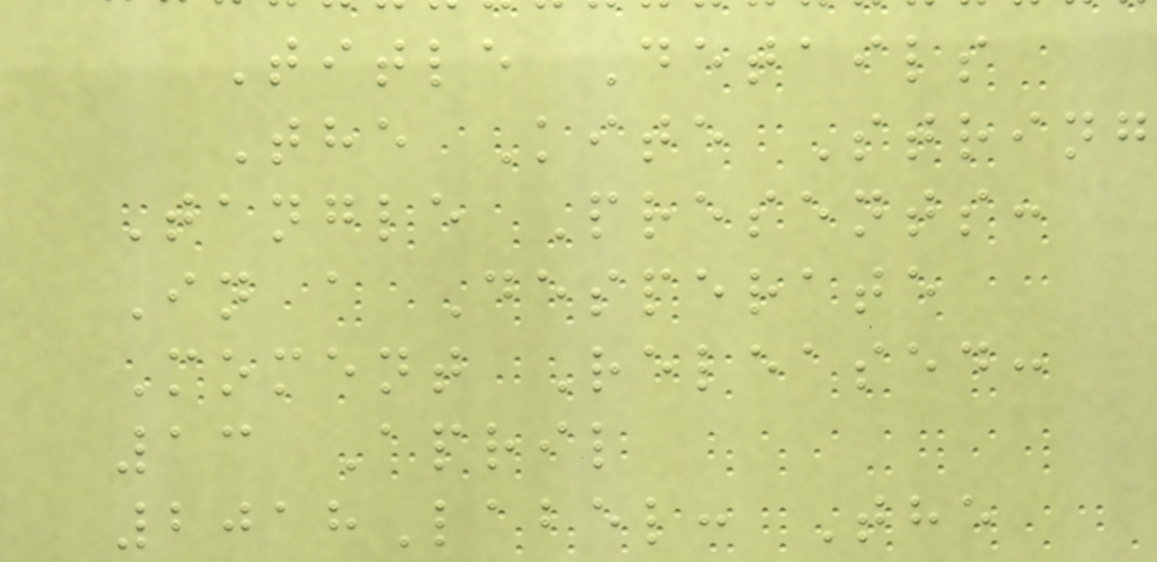Title Details
The Kite String
Tangle Presents:
In a Desperate
Moment Released:
13 April
2018Label: The
